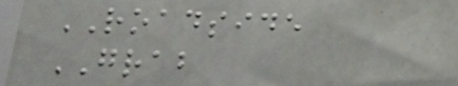ROADSIDE
GRAB
